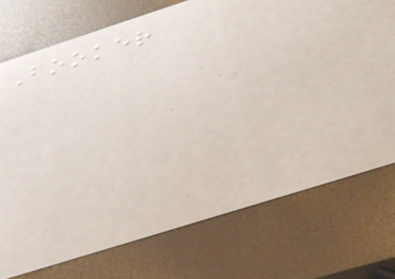Booker
